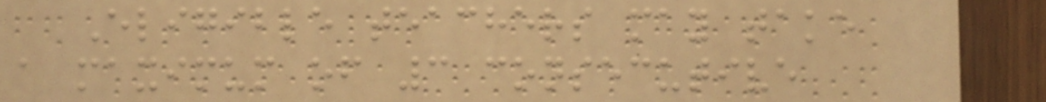Eligible teachers may take
a maximum of 3 consecutive
